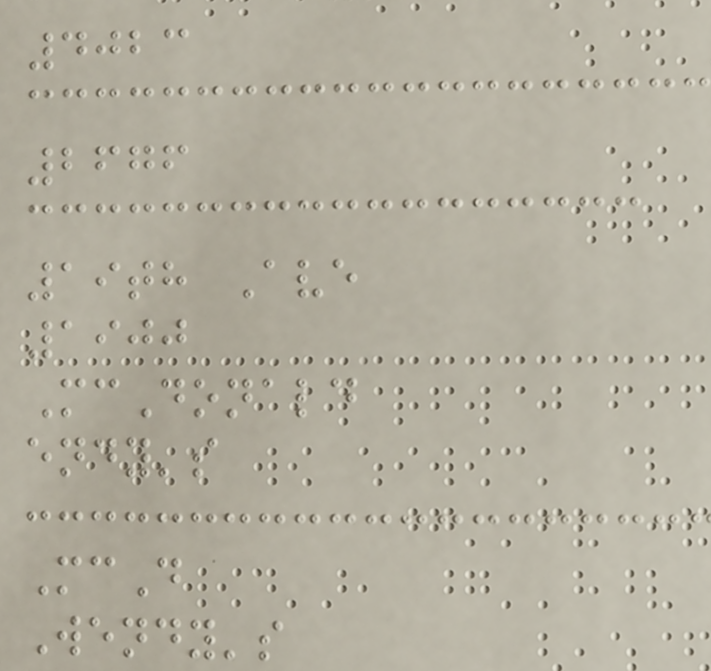4023
2676
19th Ave
1900
McDonald
endy's
McD
Wendy's
